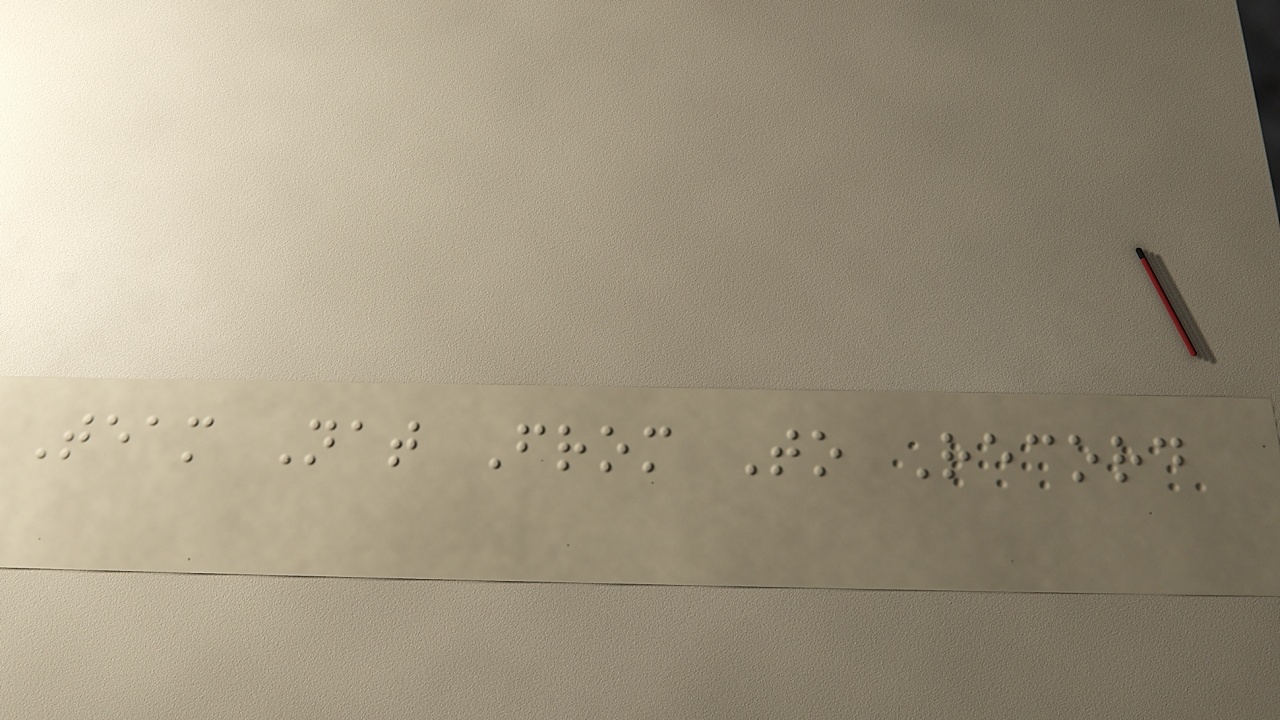Team Nat From To Record
